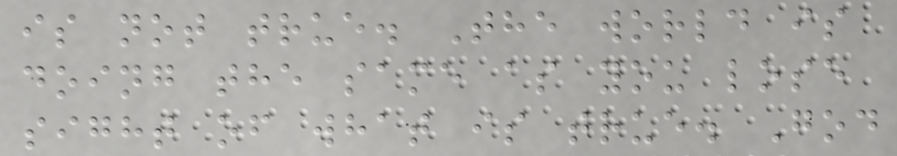is not true. The world is
doing the same as you lose
sight of what is true. God
